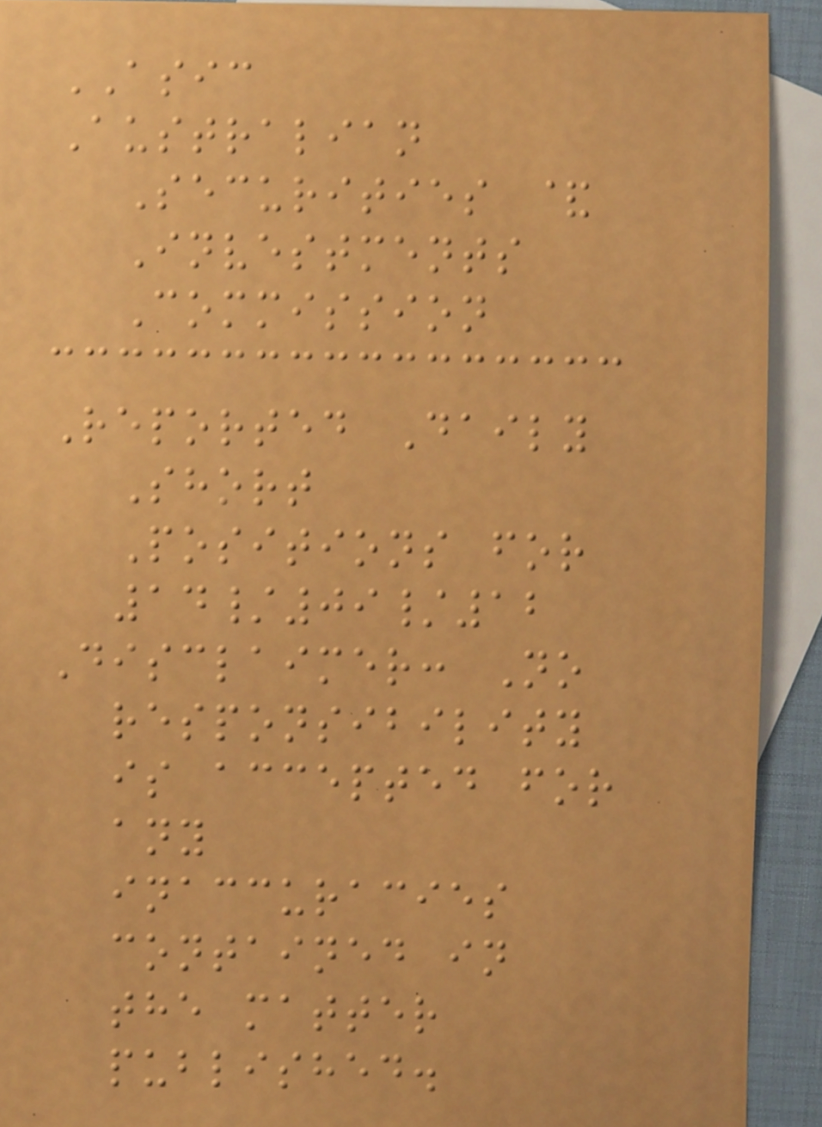ASIC
Australian
Securities &
Investments
Commission
Reported Daily
Short
Positions for
14/09/12
Disclaimer: No
responsibility
is accepted for
any
inaccuracies
contained in
the matter
published.
